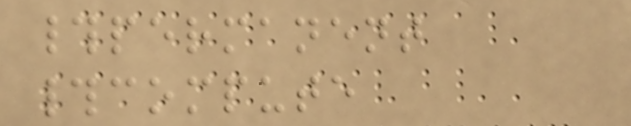#permanent
#compute
